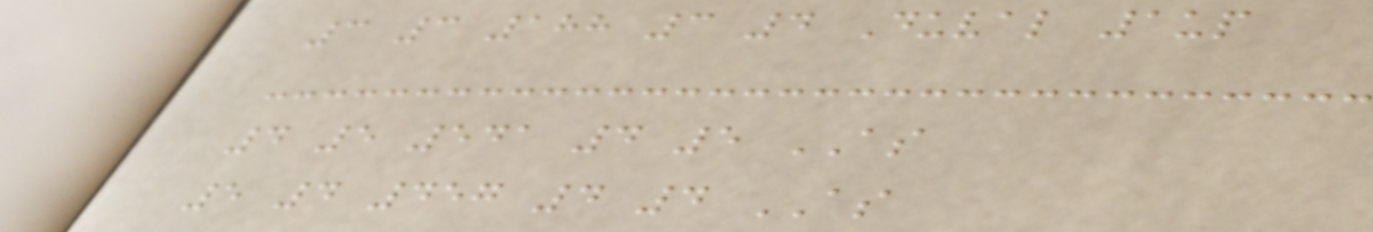3 3 188 3 4 Duval 1up
4 5 541 4 5 AS
5 4 457 4 4 AS
